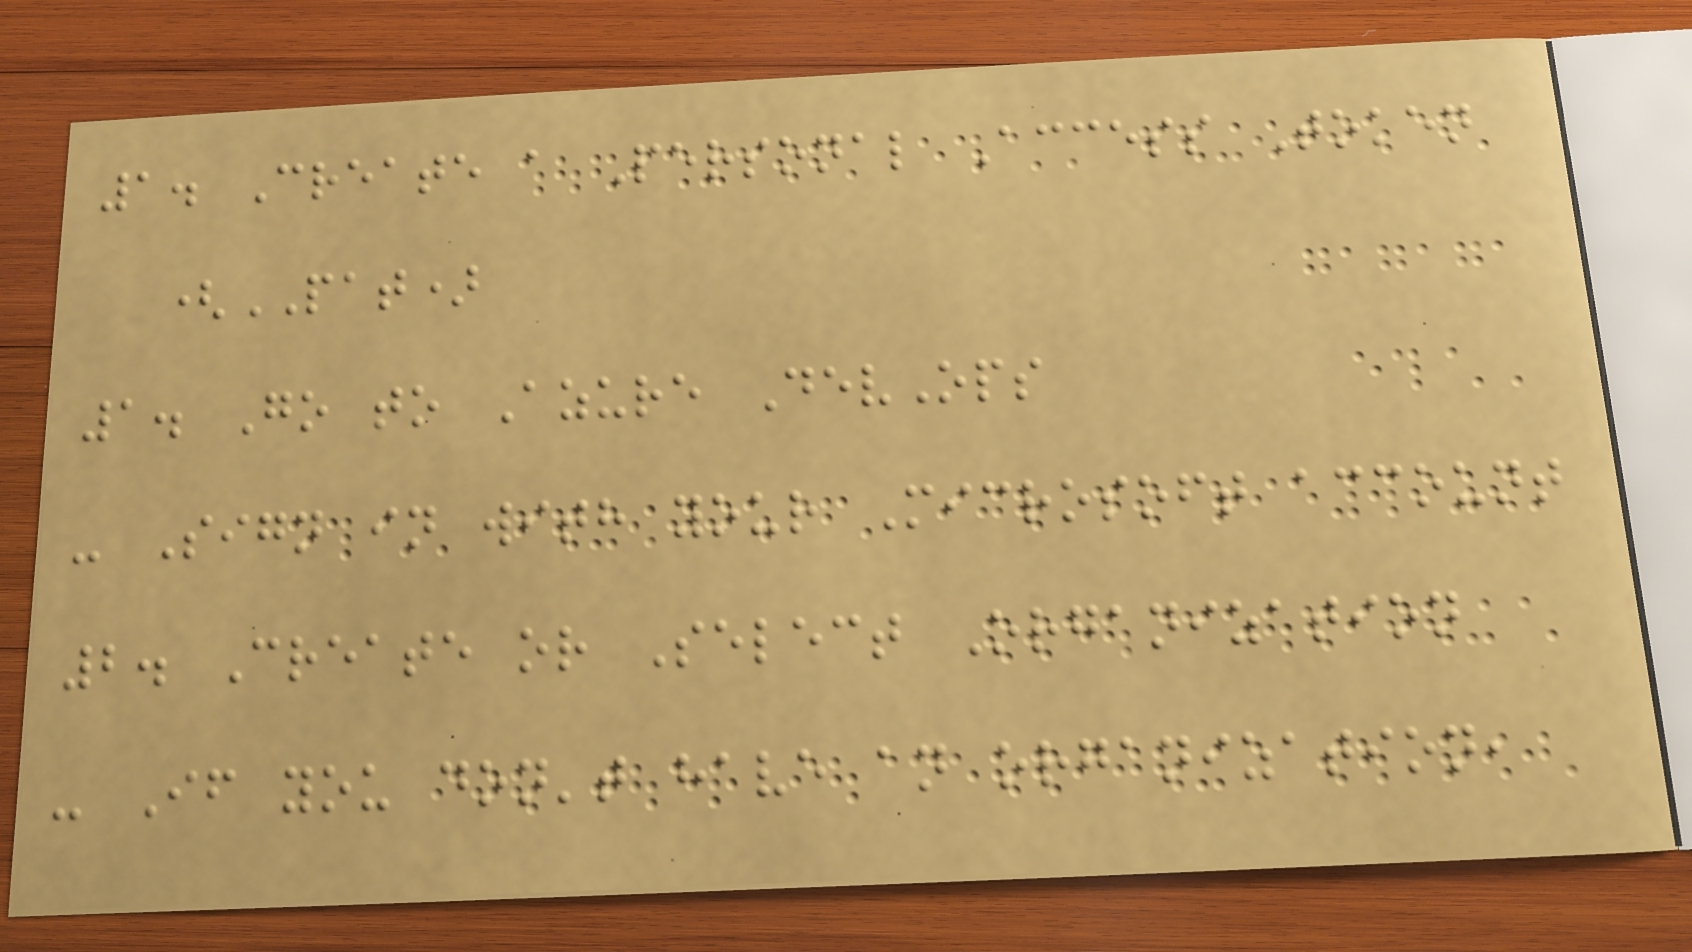1. Create a Personal Access Token
(PAT)
1. Go to Azure DevOps
- Sign in with your Microsoft account
2. Create or Select Organization
- If you don't have an organization,
